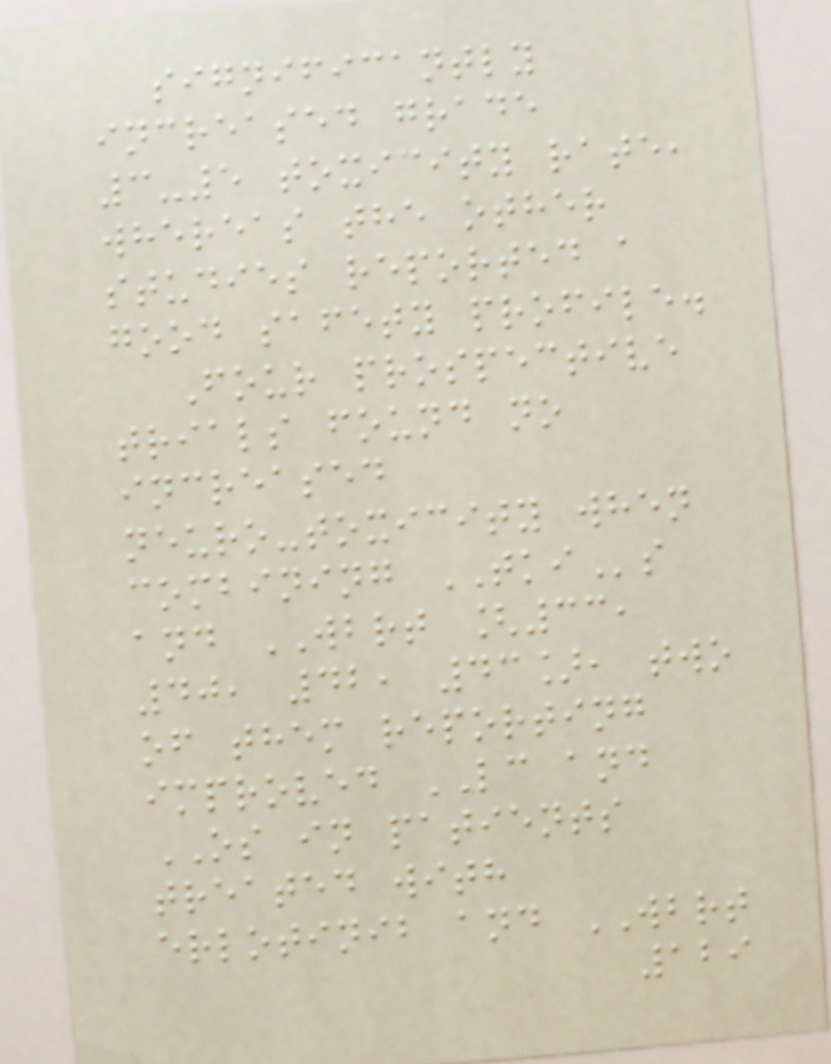significantly
increased grade
3-5 toxicity rate,
whereas the other
studies reported a
good safety profile.
Four prospective
trials found no
increased
neuro-toxicity when
combining TKIs
and WBRT [33,
40, 42, 43], two
of them reporting
improved LC and
OS in patients
treated with
erlotinib and WBRT
129
